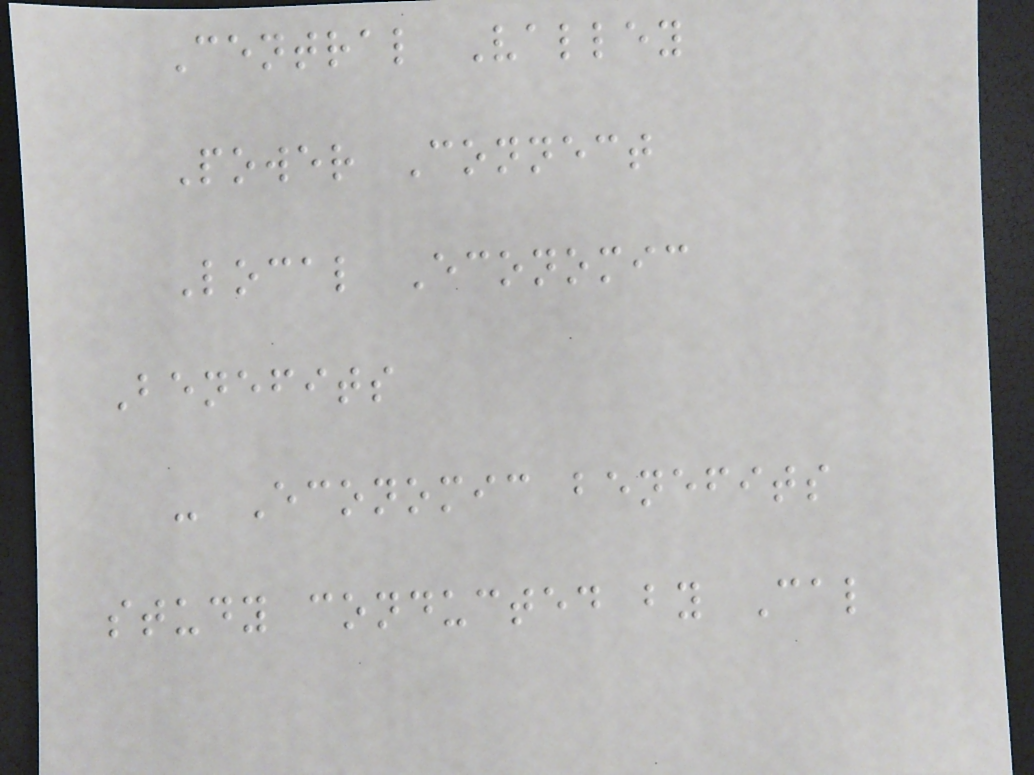Central Valley
Power Connect
Local Economic
Benefits
- Economic benefits
study conducted by Cal
